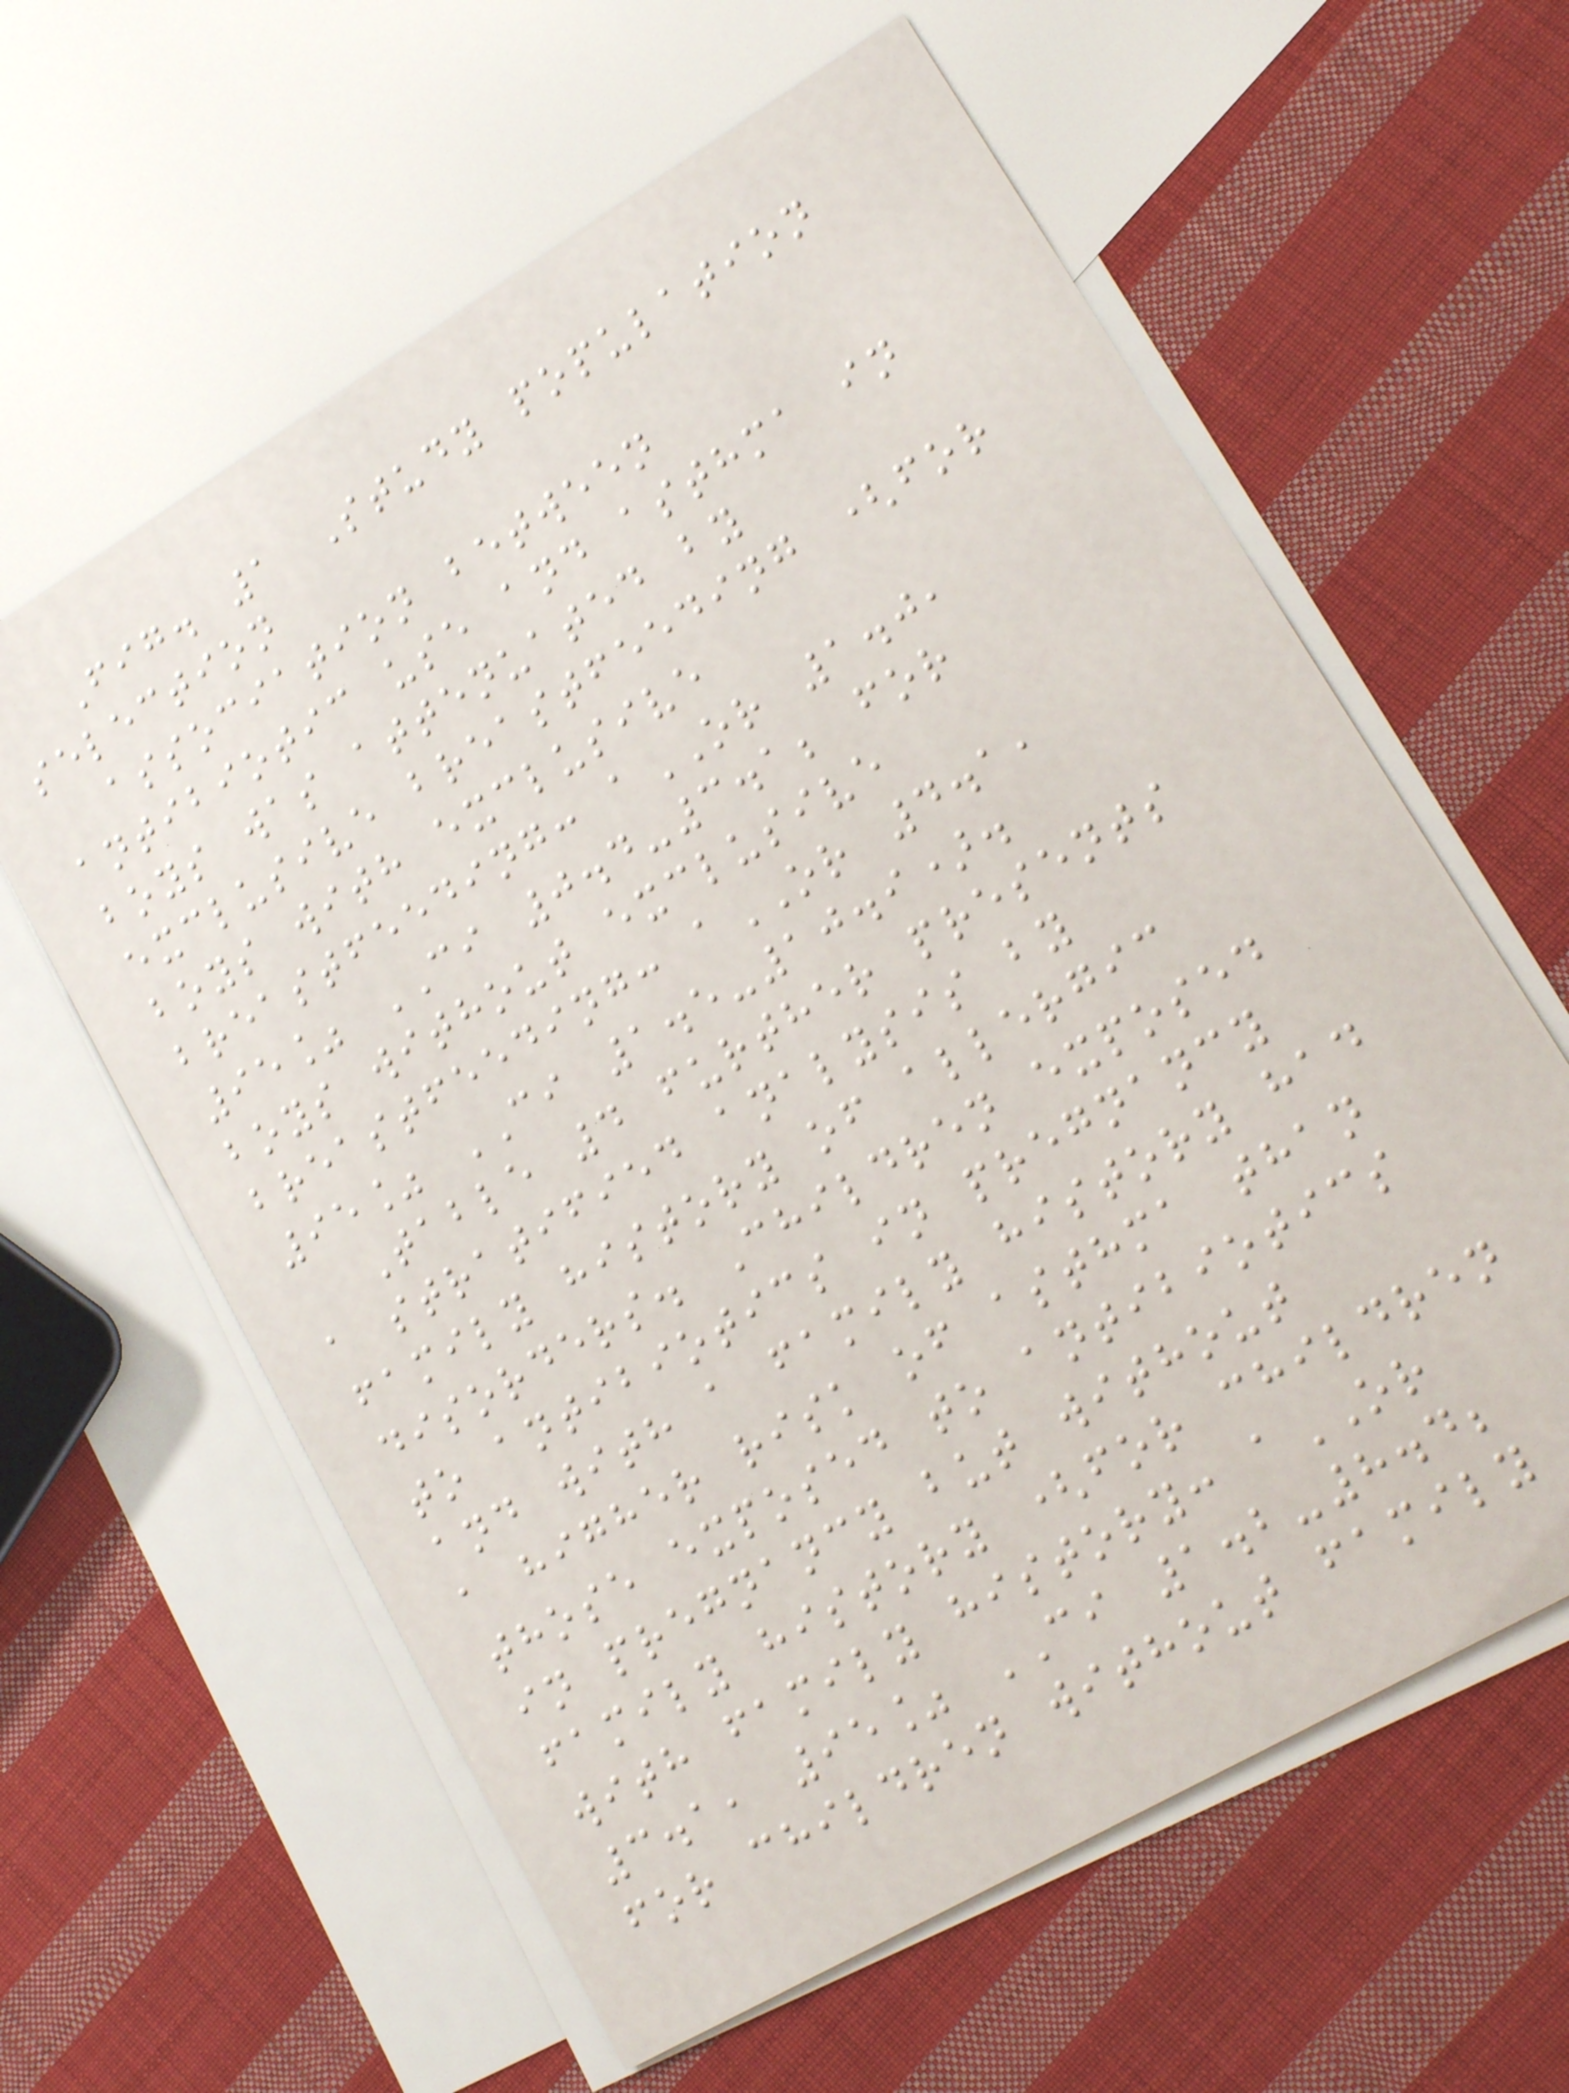Fig. 1 Study population
selection
association between
antibiotic use and asthma in
boys was attenuated by
exclusive breastfeeding (for
boys with exclusive
breastfeeding: aOR 1.0,
95% CI 0.4-3.1; for
boys without exclusive
breastfeeding: aOR 4.1,
95% CI 1.5-10.9).
Table 4 further presents
a stratified analysis by
family history of allergic
disorders. Children exposed
to antibiotics in pregnancy
and with a family history had
a higher risk of asthma than
those exposed to antibiotics
in pregnancy but without
family history (for children
with family history: aOR
3.1, 95% CI 1.2-8.4;
for children without family
